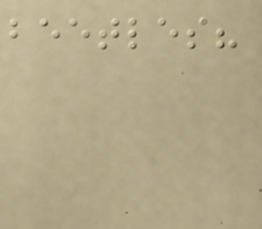beetles?
